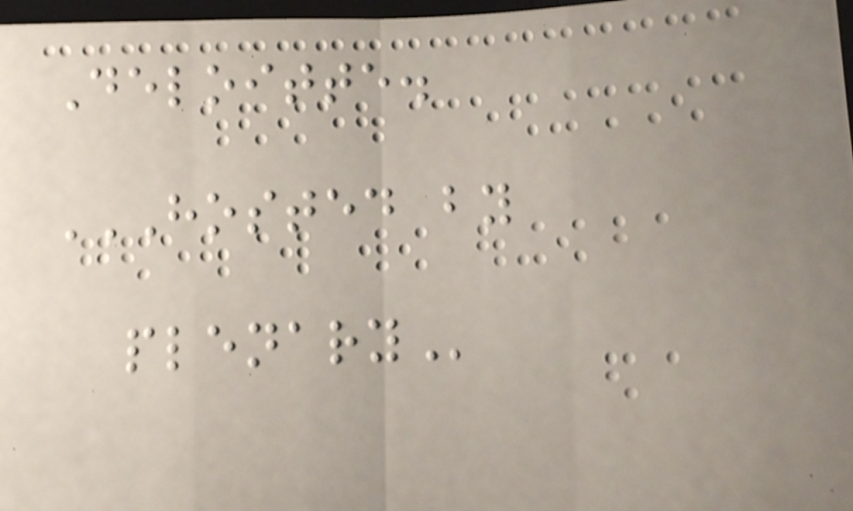Deloitte.
HOSTED BY
PLENARY
